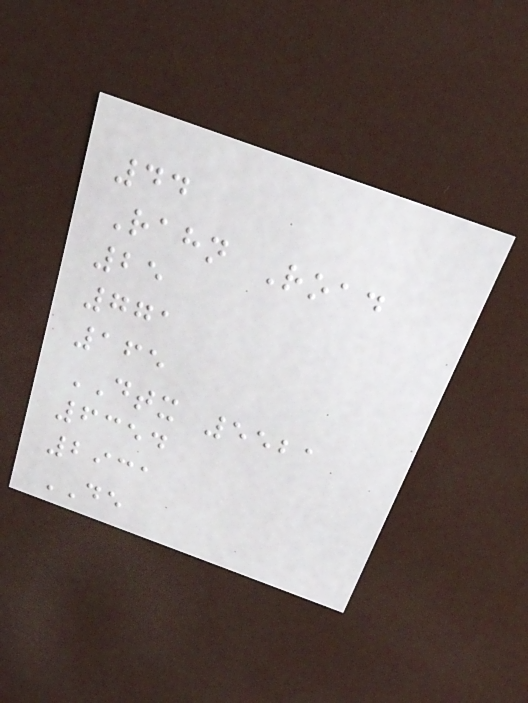44
Rahn Road
25
771
165
DTX 5521
6354
2931
DE
